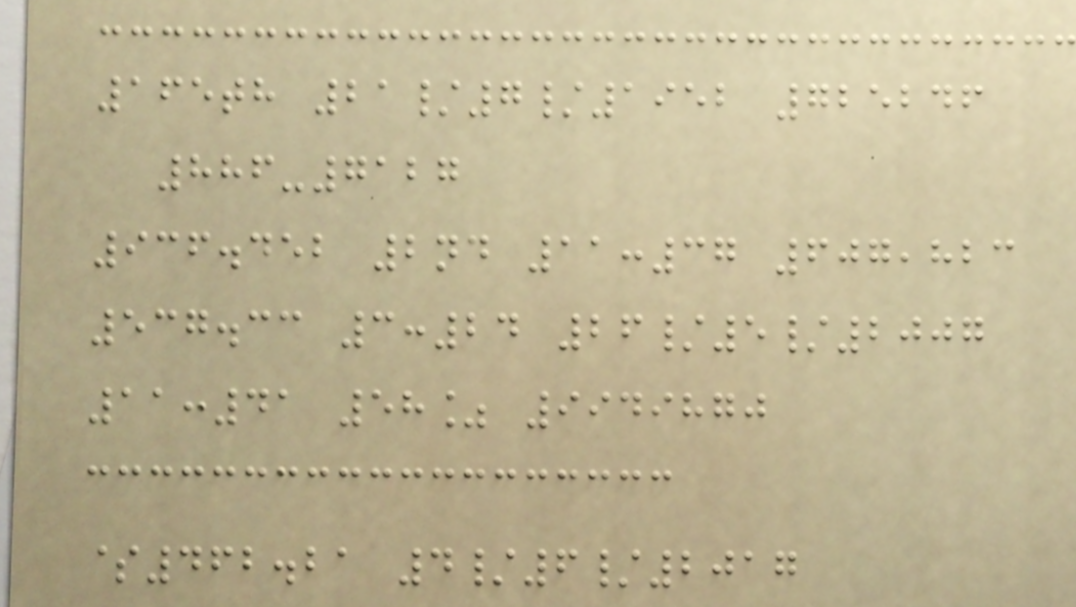165th 21/7/1952 725246
886-7127
936.452 2nd 11:37 607,823
537.33 3:24 26/5/2007
11:41 58% 9949870
$462.21 4/6/2017
